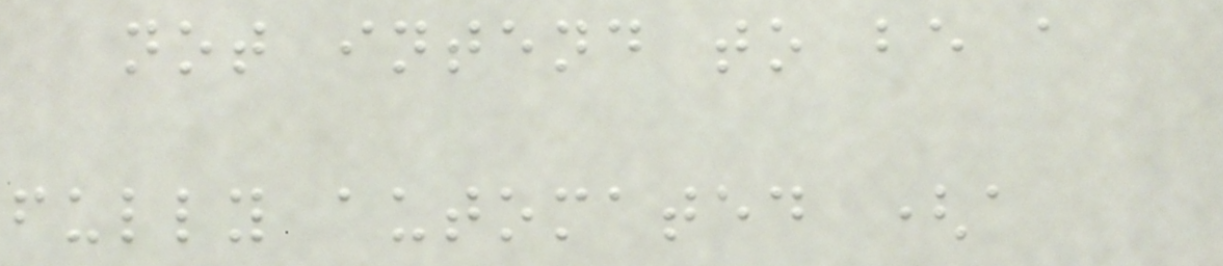not intend to be a
fully automated (a
